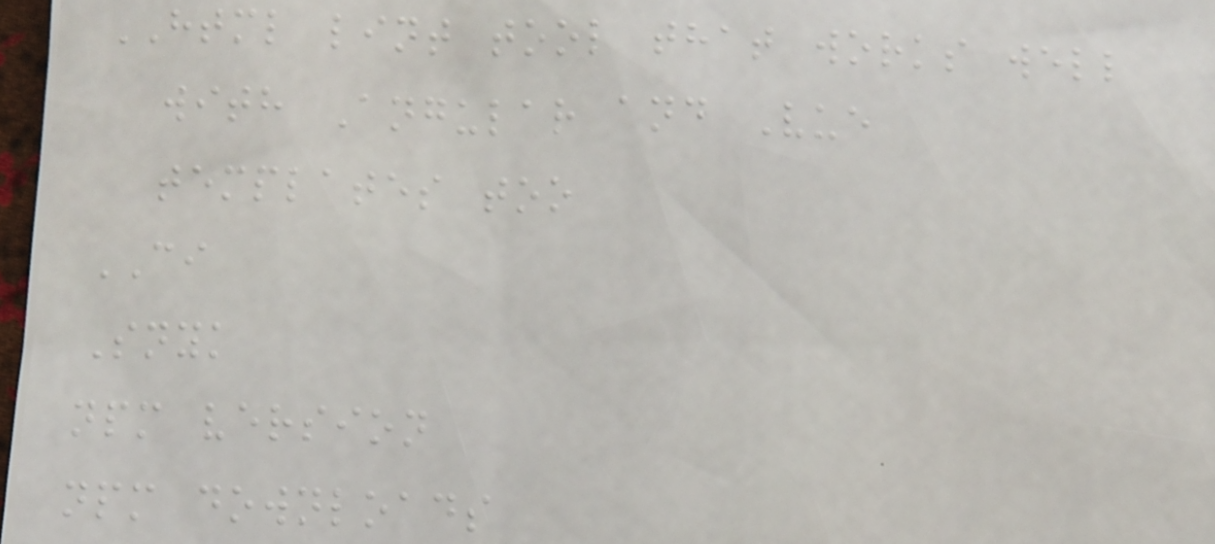HTML lint tool that works well
with Angular and Vue
templates too
CI
Snyk
npm version
npm downloads
